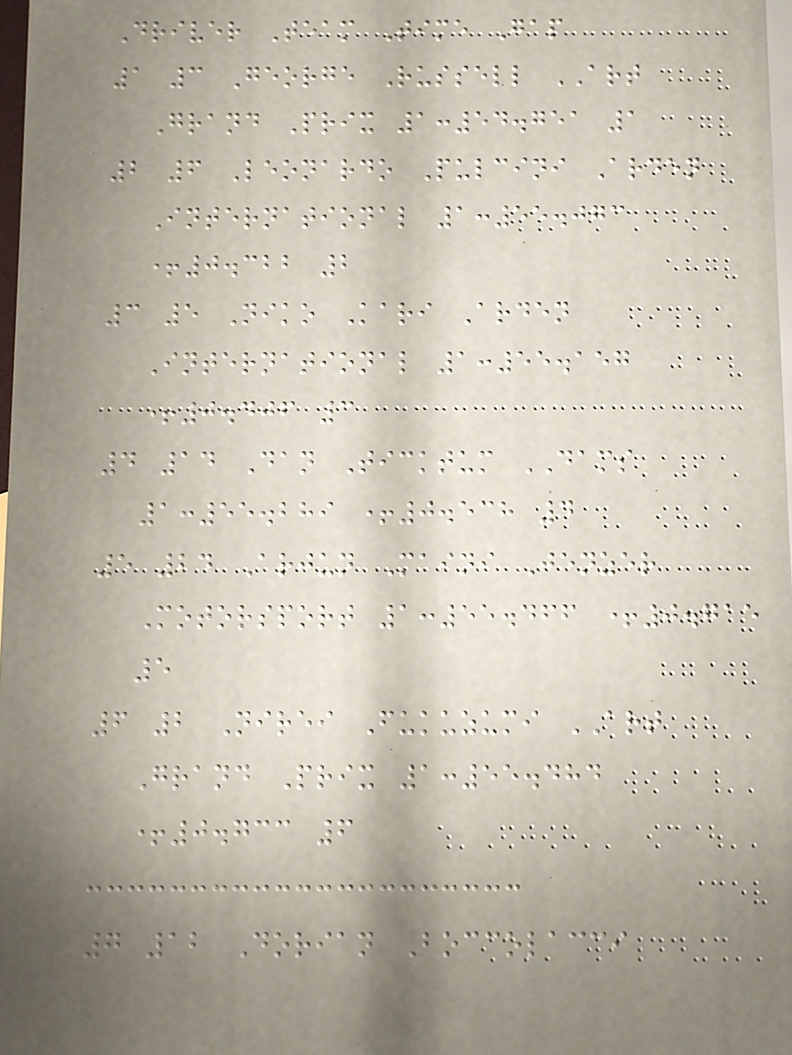Driver Team Time Gap
1 3 George Russell ART
Grand Prix 1:54.751 1
2 6 Leonardo Pulcini Arden
International 1:55.073
+0.322 2
3 5 Niko Kari Arden
International 1:55.157
+0.406 3
4 14 Dan Ticktum DAMS
1:55.289 +0.538 4
5 24 Arjun Maini Jenzer
Motorsport 1:55.466 +0.715
5
6 2 Nirei Fukuzumi ART
Grand Prix 1:55.484
+0.733 6
7 12 Dorian Boccolacci
